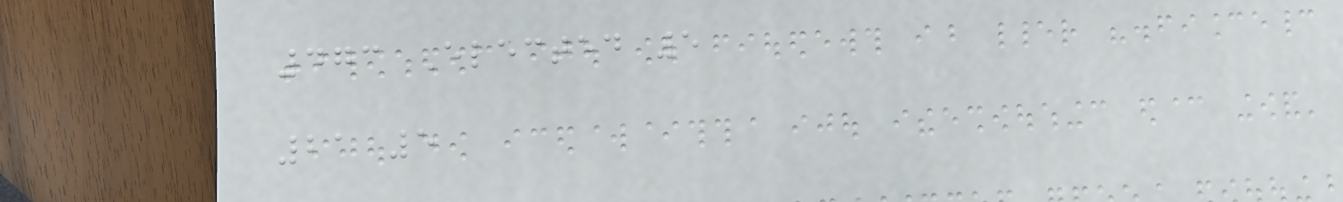473 Elected 5
21 5
